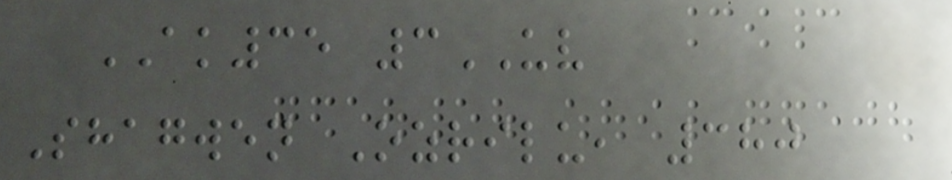AK35 3UV
Shagwen Ozrilu, 380
